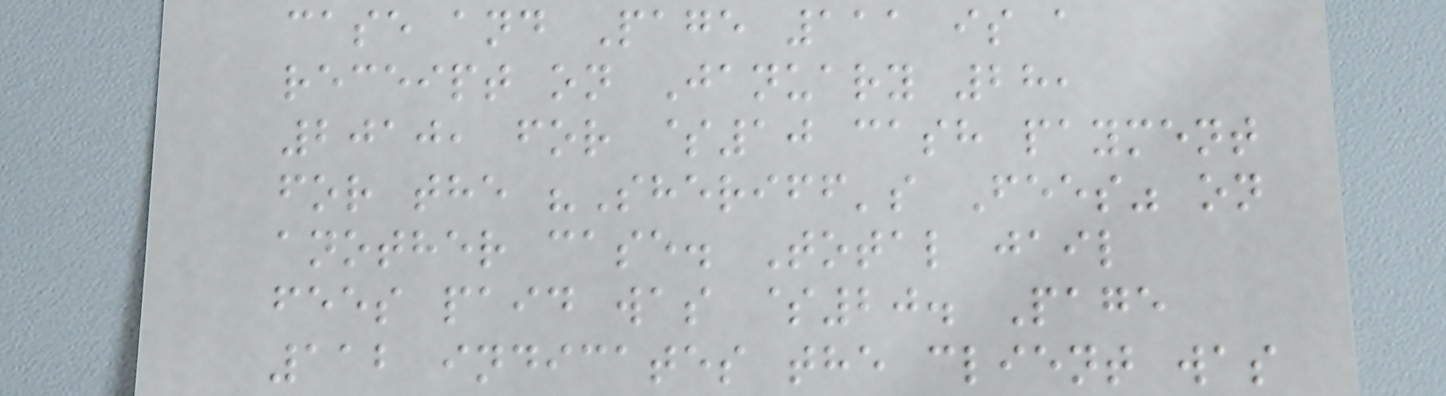case and Page 111 is a
receipt on January 28,
2010, for $10 cash payment
for the "Sheriff's Fees" on
another case. Total jail
fees paid was $20. Page
112 indicates the client was
